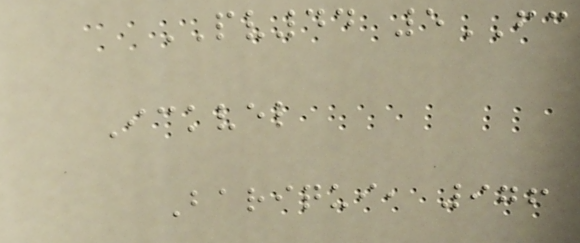PV44 5FC
Ickvel
Bariqui, 976
